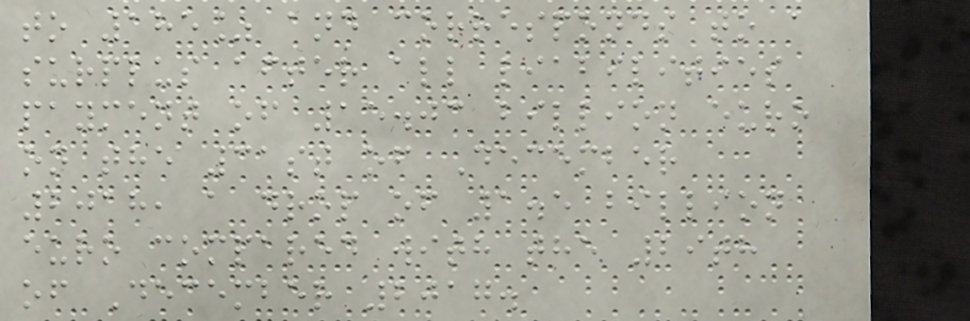to 185% and corresponds to a
surplus after all liabilities
payment of 15.03 billion euro
on the 31st of December
2018, a drop of 1.5 billion
euro compared with the 29th
of December 2017.
